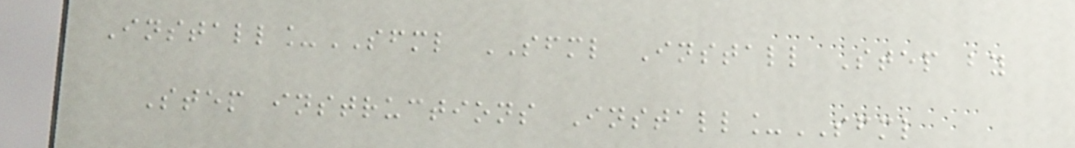Install_SFML SFML Install Step by
Step instructions Install_SFML
